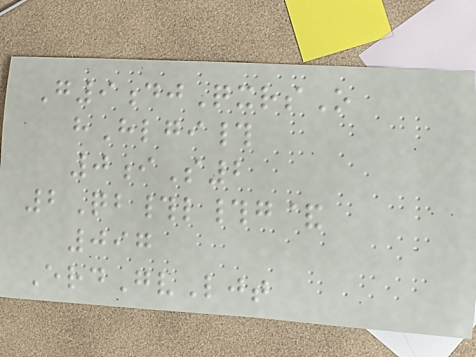G9djQxrsO
hHlgi#
0iS2
2Qb#l#g&
097
ErdGvLjt
